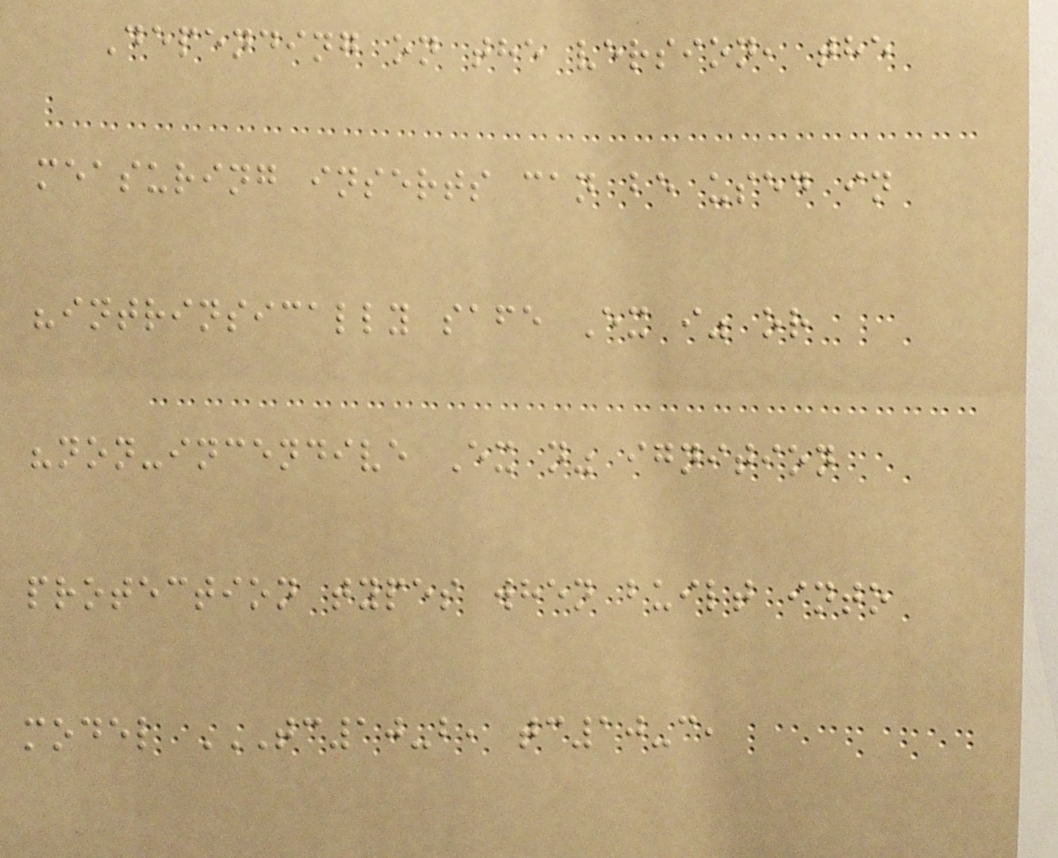Depending on the version, the
measuring inserts can be used in
"intrinsically safe Ex i" or
"non-incendive Ex n" ignition
protection types when built into
model TC10-B, TC10-C,
